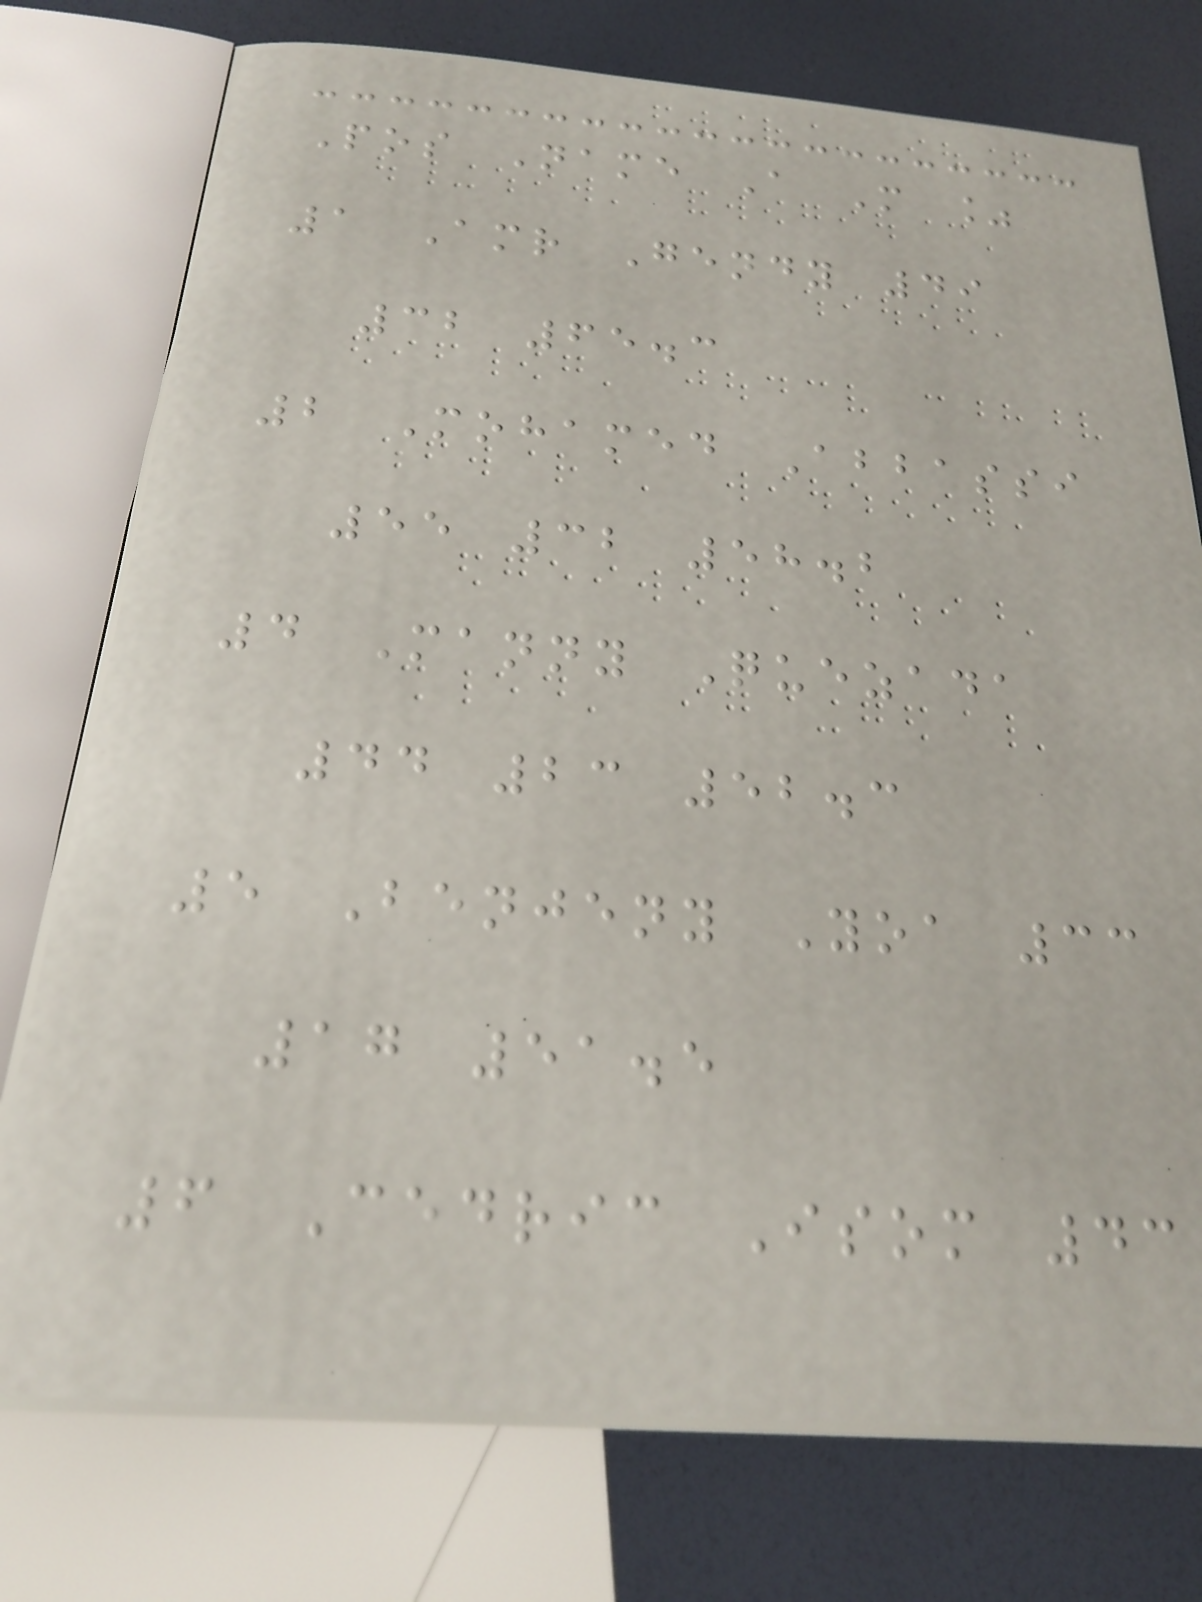Pos Name A M %
1 Amr Gendy 49
32 65.3
2 Mohamed Abbassi
55 32 58.2
4 Manny Quezada
44 23 52.3
5 Benjeny Yoa 33
17 51.5
6 Cedric Isom 43
